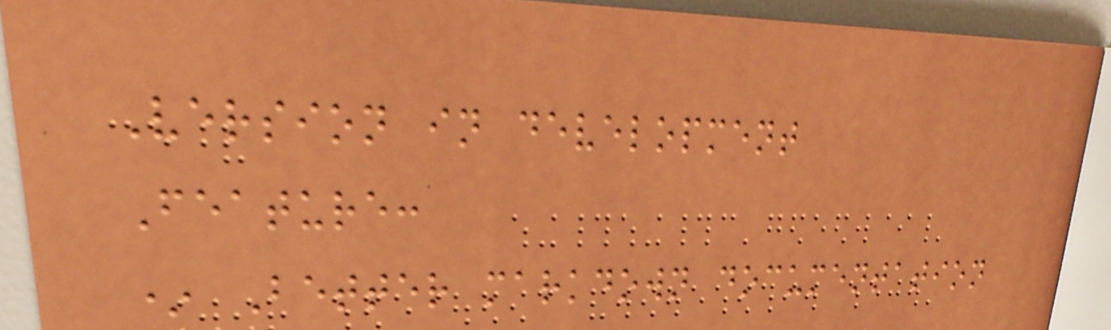Version in development
Feature:
* Better markdown documentation
